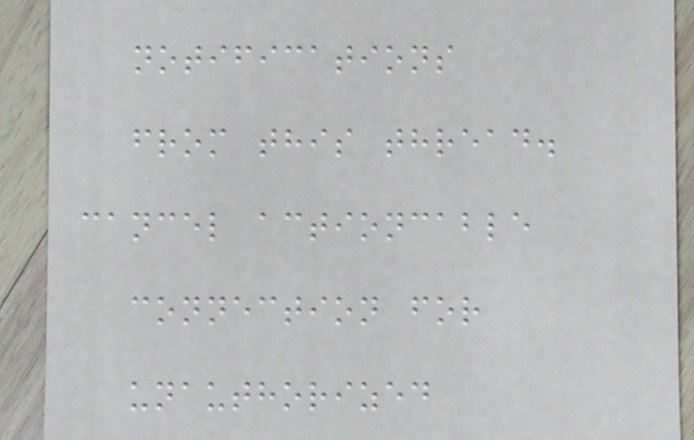notifications
from this thread.
cancel actioncable
connection for
unauthorized
